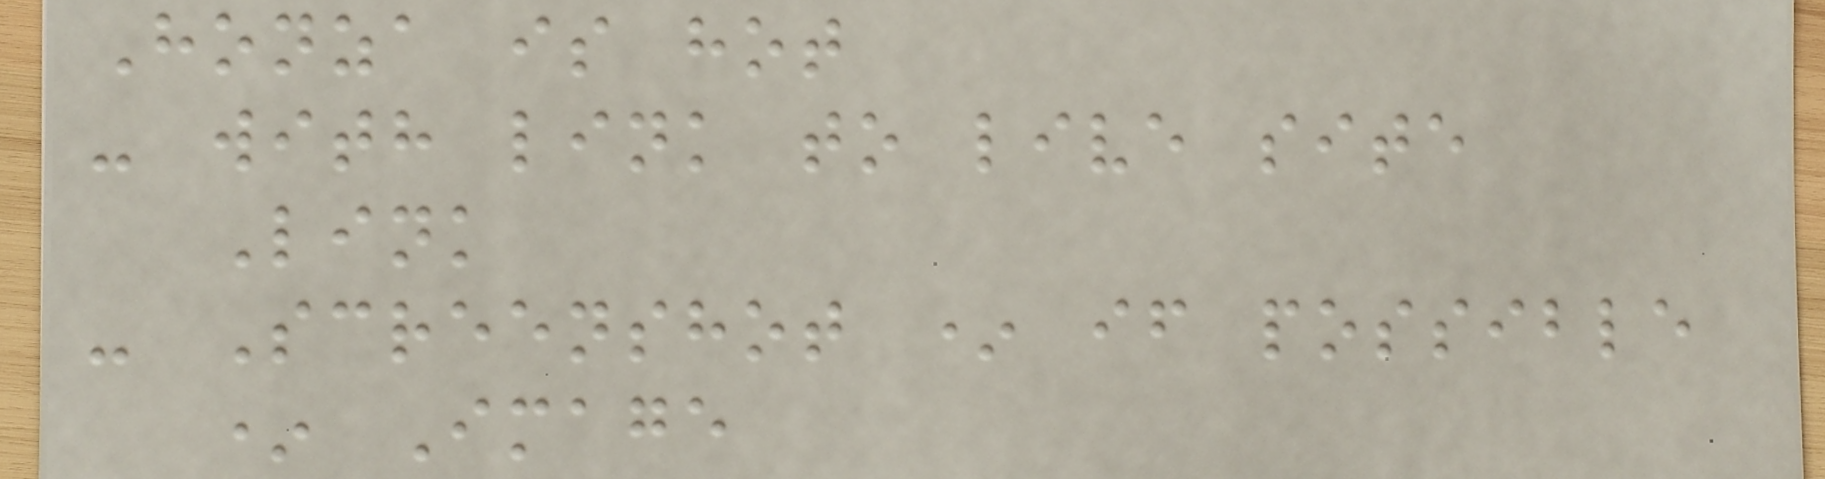Honza is hot
- with link to live site
Link
- Screenshot * if possible
* Image
